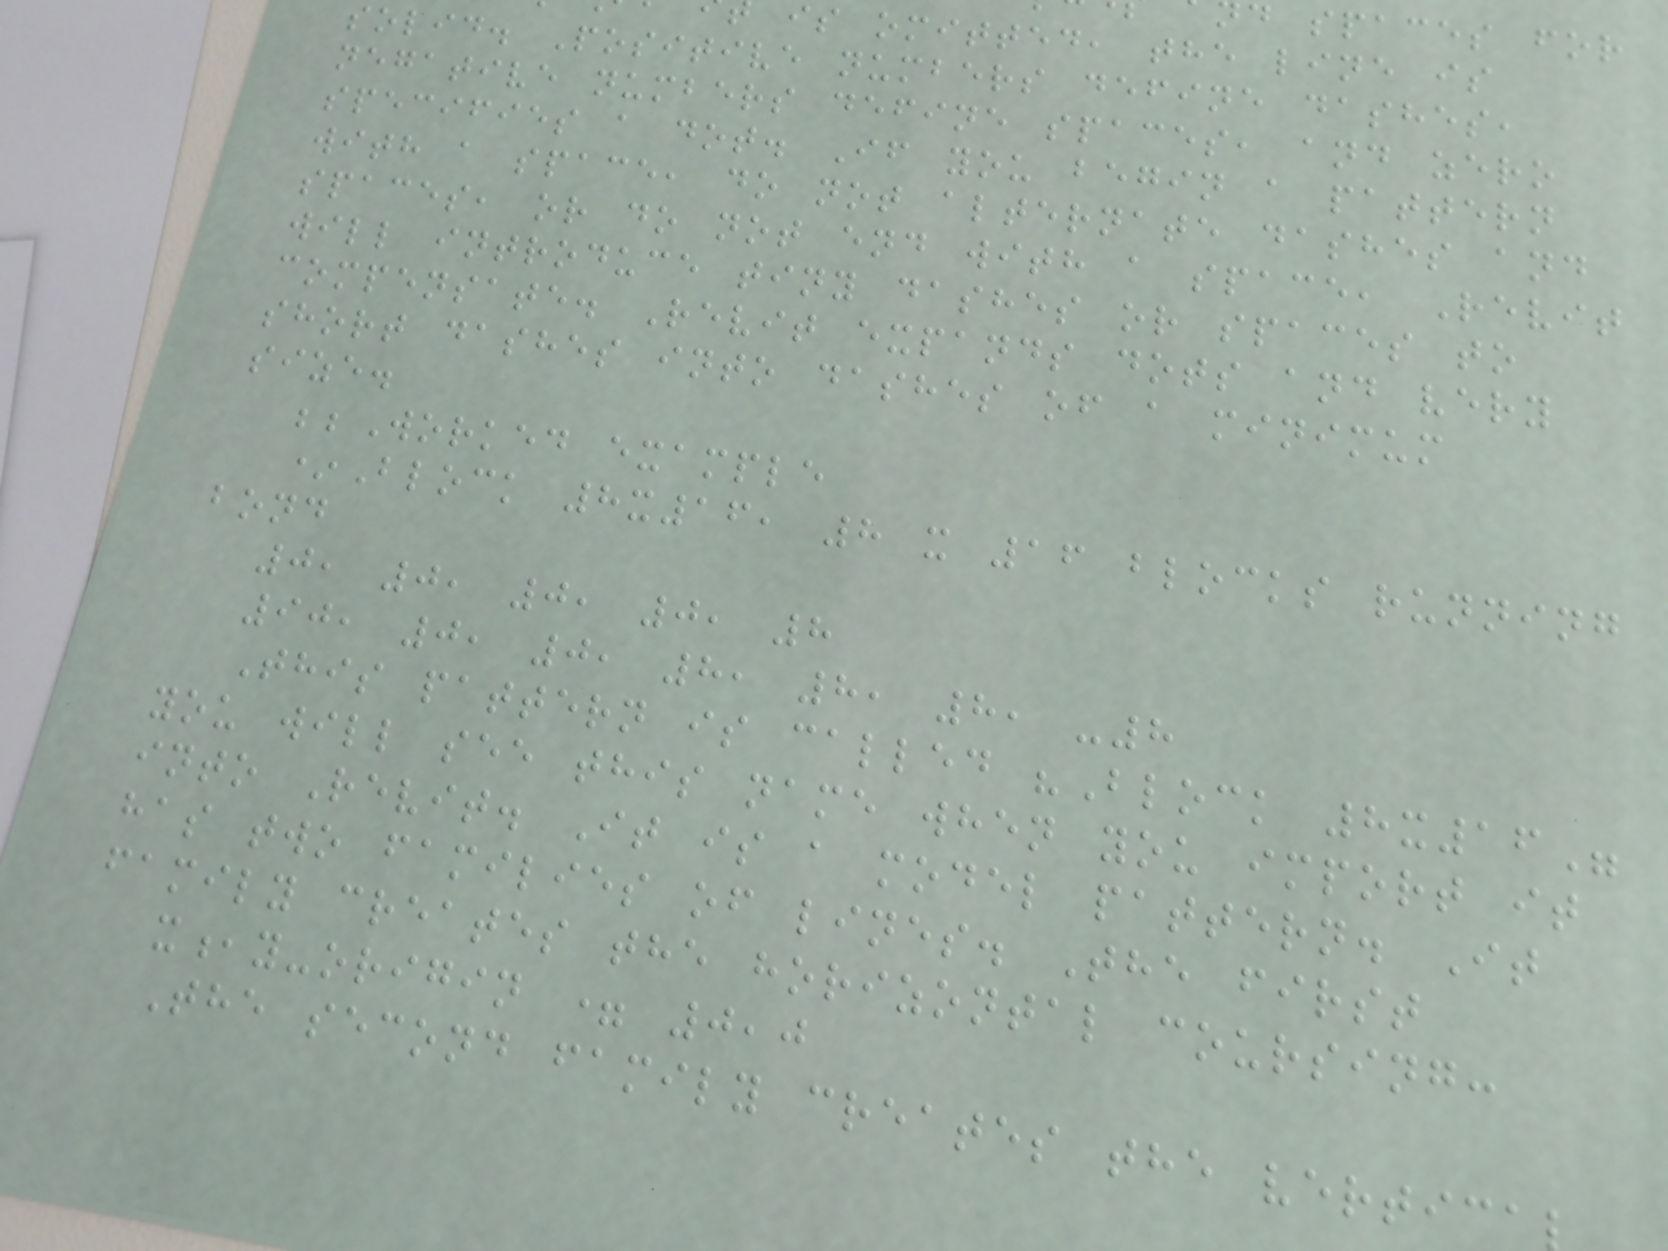d spaces for
is omitted, the line is
solid. Positive numbers define dashes,
negative numbers define spaces, and zero
specifies a dot. If you begin a pattern
with a space, do not alternate dashes and
spaces, or do not end with a space, Revit
will introduce tiny dashes or spaces to
compensate. Revit expands dots and very
short dashes into dashes of a minimum
size.
;;Worked example
*Block 8x16, 8 x 16 blocks running
bond
0, 0, 0, 0, 8
90, 0, 0, 8, 8, 8, -8
This pattern is called "Block 8x16"
you will see this name when you import it
into Revit. It is a model pattern. It
has two families of lines. The first
family creates the horizontal coursing:
x,y-origin = 0,0
The second family creates the vertica
